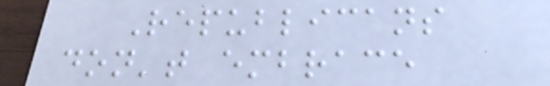Republicans
don't embrace
